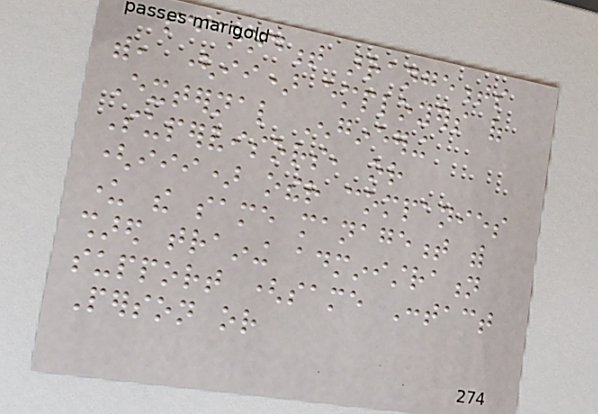secondment arrangements
with, (ii) employers of
External Engineering
Supervisors, or
(iii) other companies
under the same management with
shared training administration
support (same Contact
Person or
